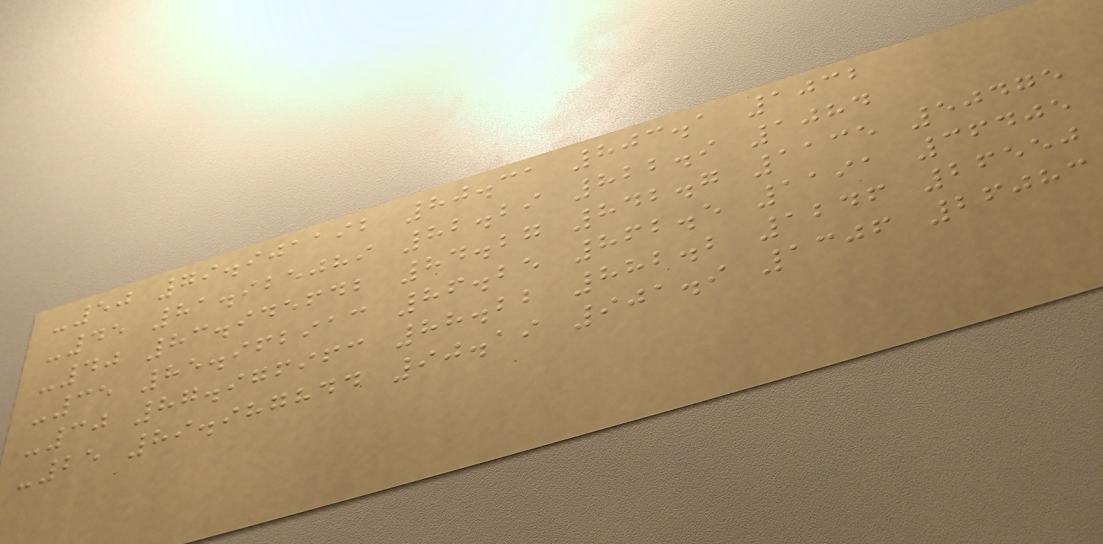-50 79.901192 80.31 803.1 1032
-45 81.925089 82.29 822.9 1084
-40 83.945642 84.27 842.7 1135 50475
-35 85.962913 86.25 862.5 1191 36405
-30 87.976963 88.22 882.2 1246 26550
-25 89.987844 90.19 901.9 1306 26083
